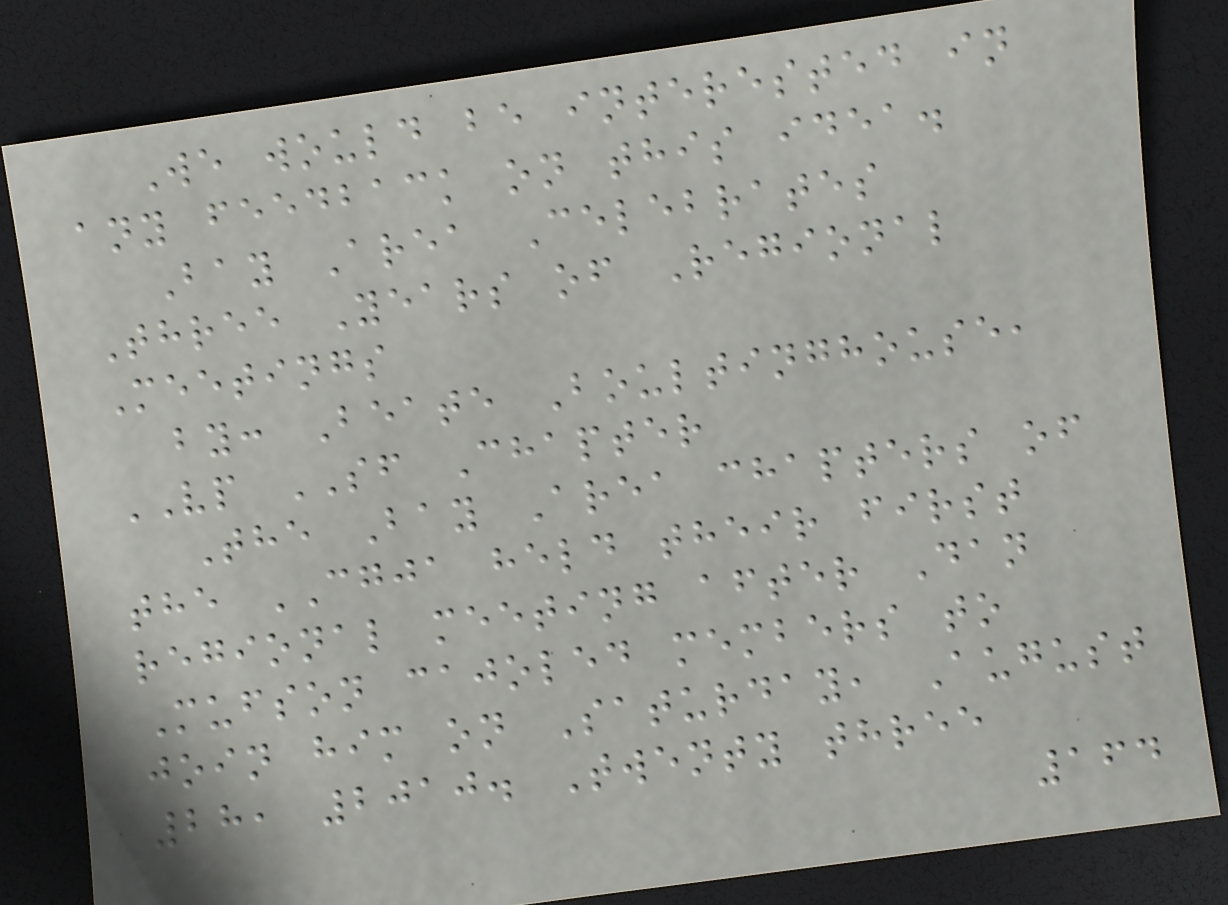We would be interested in
any feedback on this idea.
Bay Area Celebrates
Three Years of Regional
Meetings
by: Beate Boultinghouse,
VP SF Chapter
The Bay Area chapters of
the CGJA held their first
regional meeting after Dan
Mufson cajoled members to
join him on Saturday, August
28, 2010. Twenty three
164
